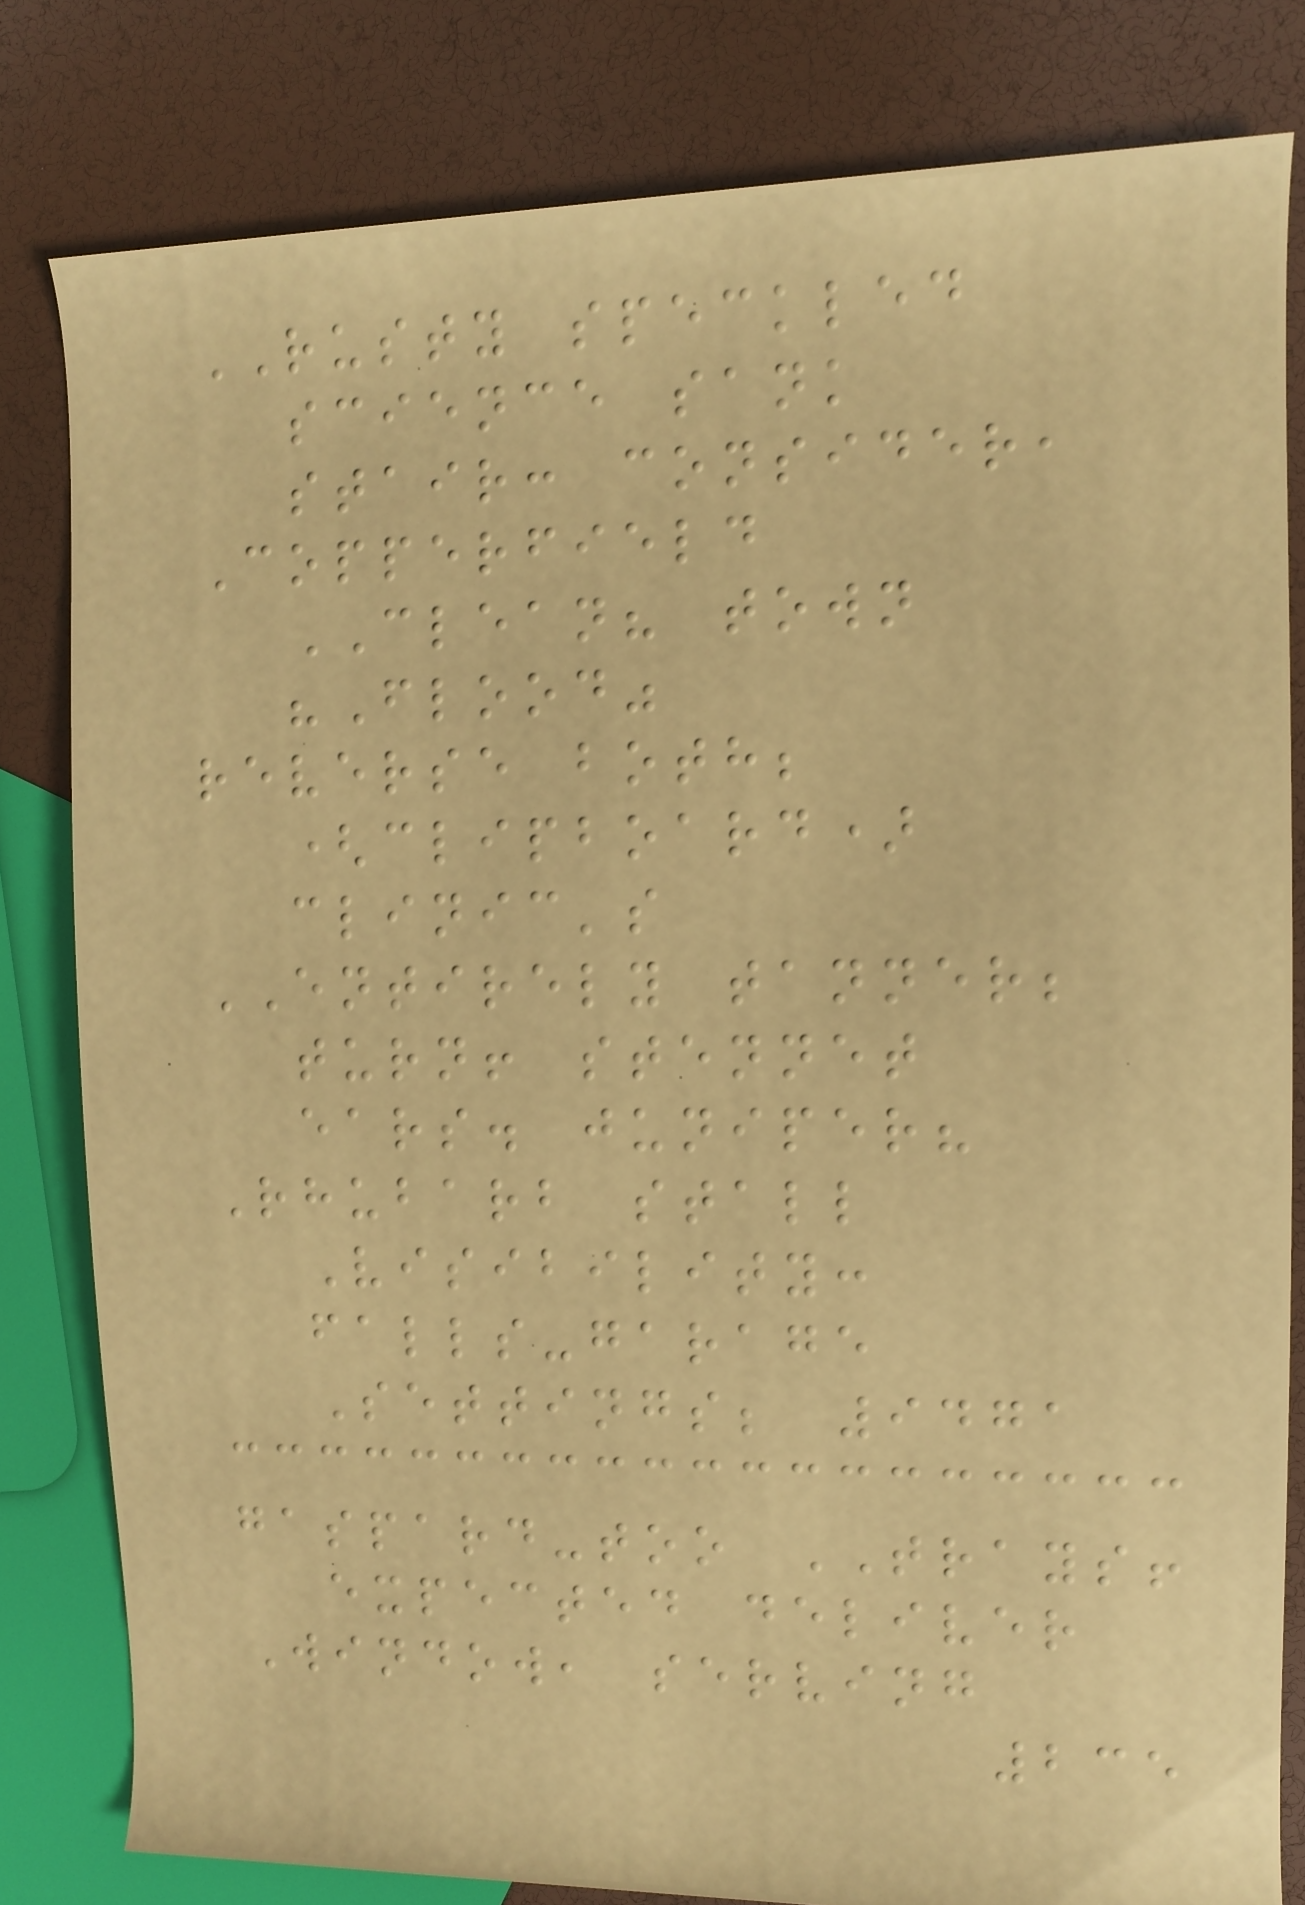RUSTY speckled
science sank
stair: consider,
Copperfield
CLEAN? town
"Flood"
reverse both;
(clipboard)
clinic's
ENTIRELY tanner;
turn! stennet
ears. juniper?
Rhubarb stall
Visibility:
falls-garage
Settings; 9471
gaspard-too TRAYS!
expected deliver
Window, serving
235
